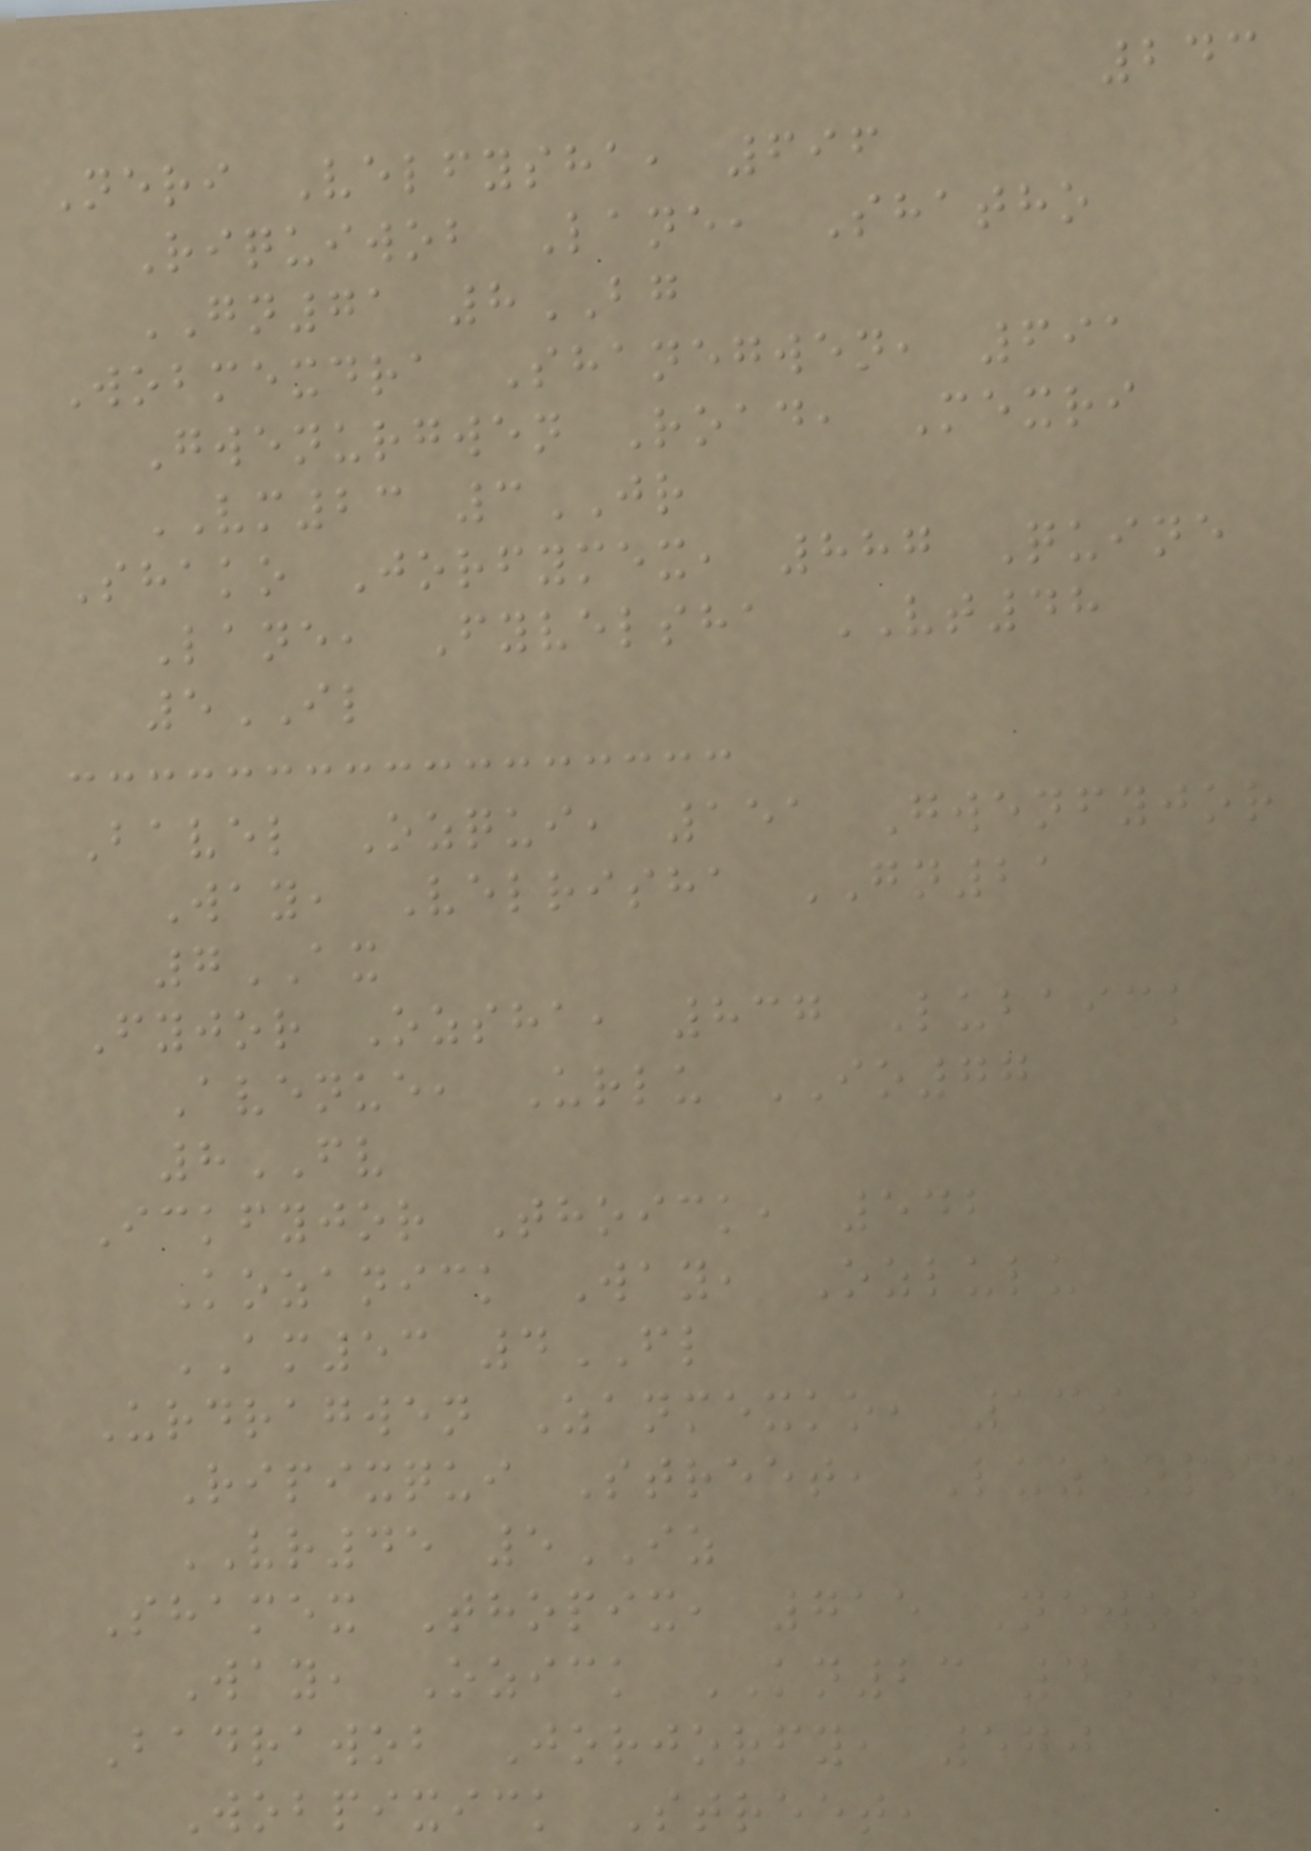243
Neri Velfysha, 696
Riquiwob Lane, Shatho
GN71 8BG
Wobmexdra Shanegwen, 691
Gwenurgwen Road, Mexri
VM23 3JR
Shako Jorfymex, 887 Quine
Lane, Fyvelsha VT48
5IL
Bavel Ozqui, 151 Gwenfyjor
Way, Velrisha GN21
7AX
Fyjor Ozsha, 837 Lubaick
Avenue, Urlu IO77
8FV
Ickfyjor Thoick, 542
Kozanick Way, Ozlulu
AM53 4FL
Urdragwen Zanmexko, 139
Ripixqui Street, Luzanpix
VR45 5IZ
Shamex Thopix, 715 Newob
Way, Ozick KN23 4EG
Badrawob Jorjorfy, 570
Wobpixick Street,
